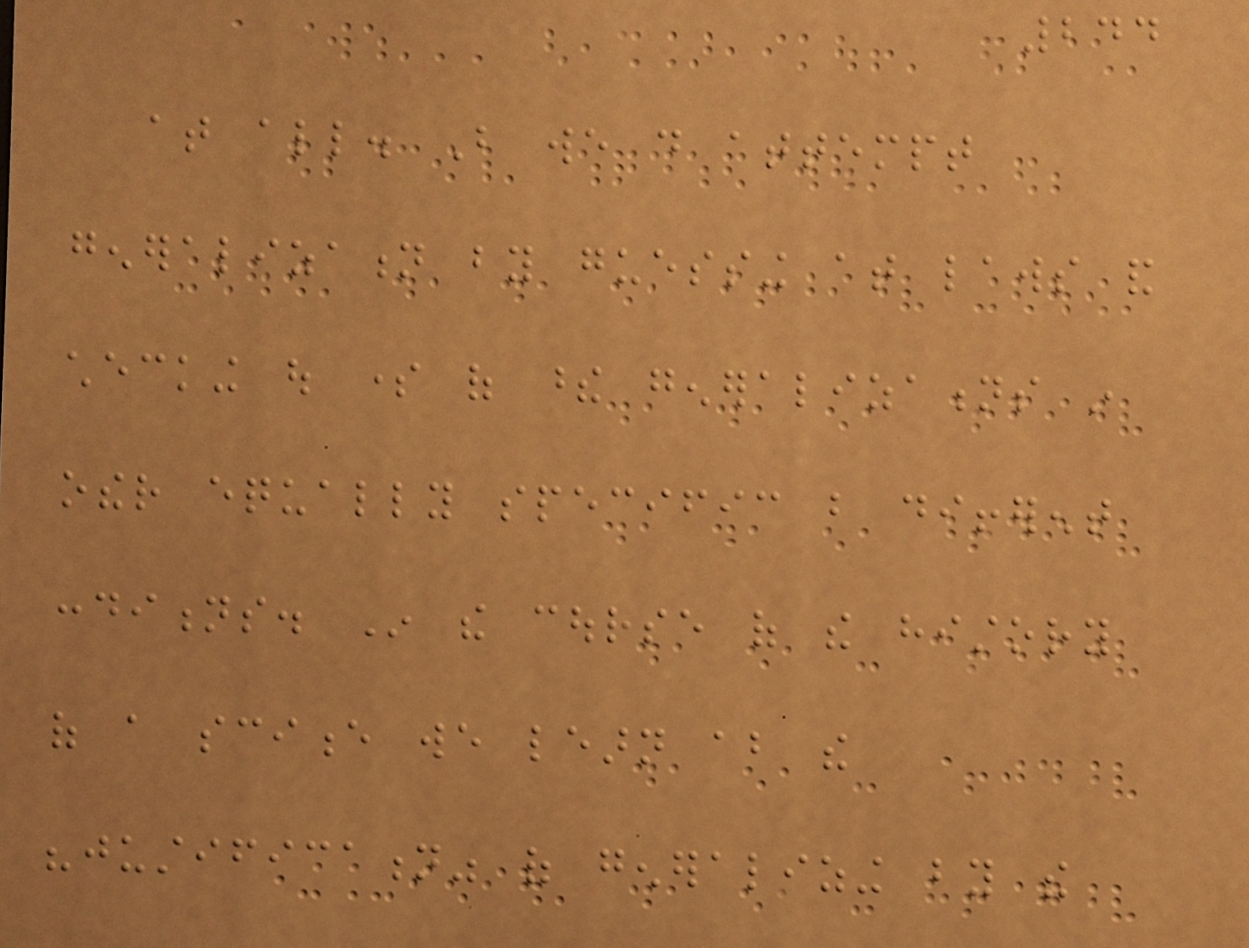244
at all. But we do attempt
generalization by guessing at laws and
checking out some of these generalizations in
other equally specific but different
conditions. In the course of the history
of a science we learn about the
"justification" of generalizing by the
